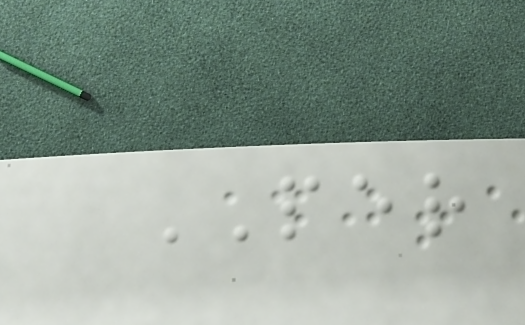PER
